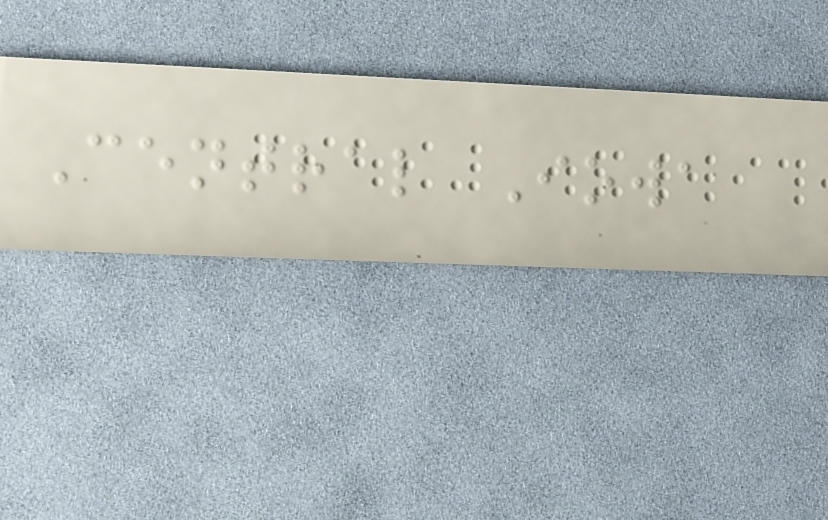Central Iowa
